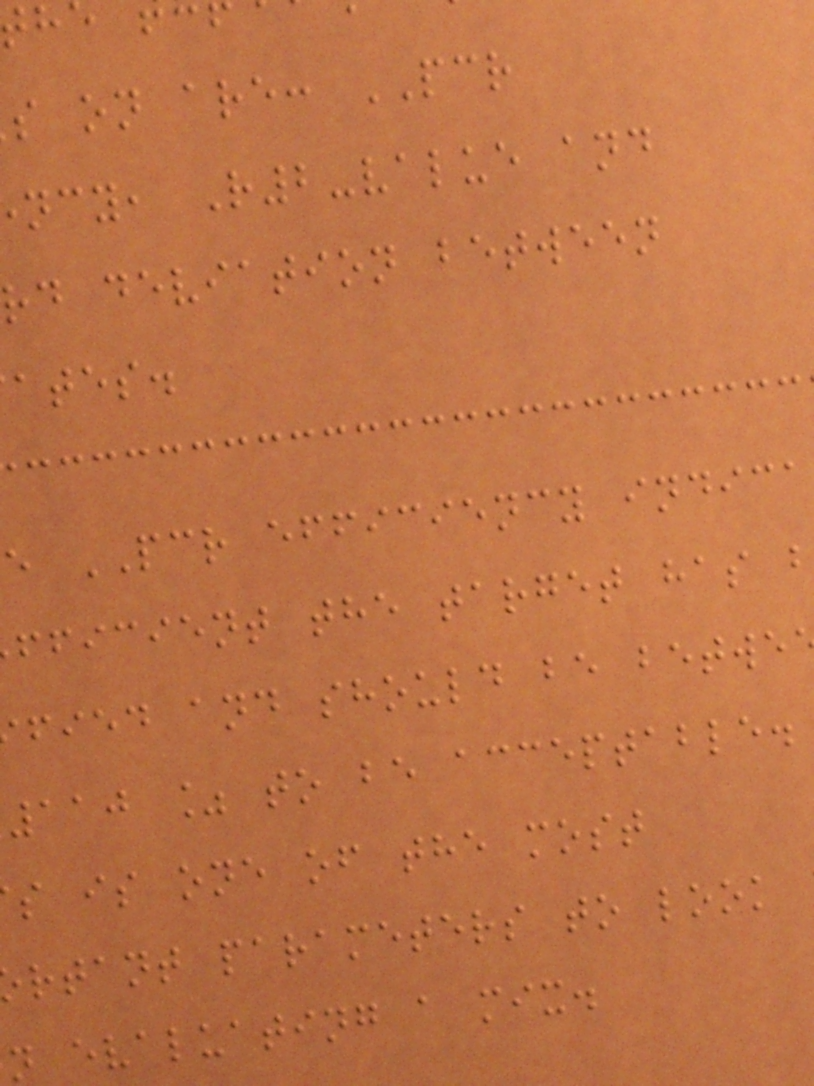s on are: PCR
ncy, R2-value and
rd deviation between
ates.
e PCR efficiency indica
fficient the target has b
fied and should be betwe
110 % to be acceptable.
s is one of the most
rtant parameters to look
n evaluating a mix.
